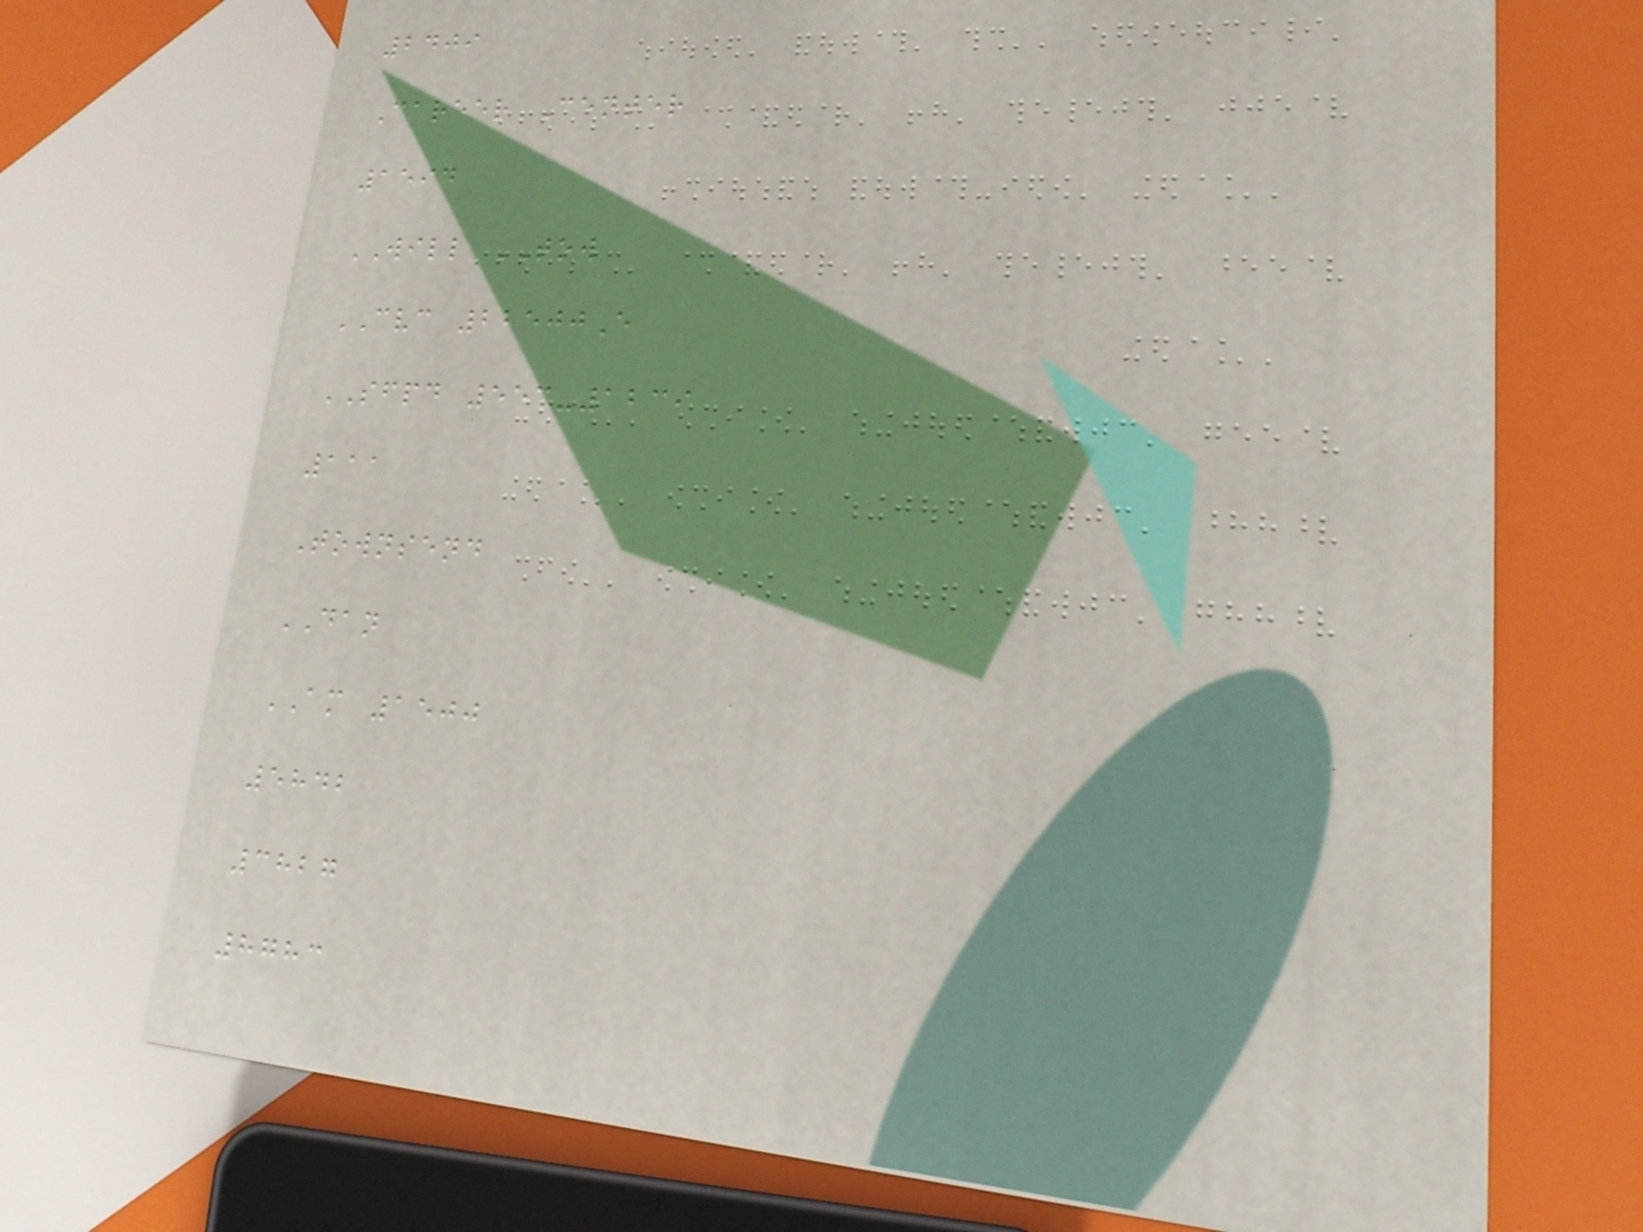2409
Career Center
1594
WILL TOW
CVC 22500E
SFPD 553-1239
111
Townsend
DAN
AM 1500
5842
3827
8783
